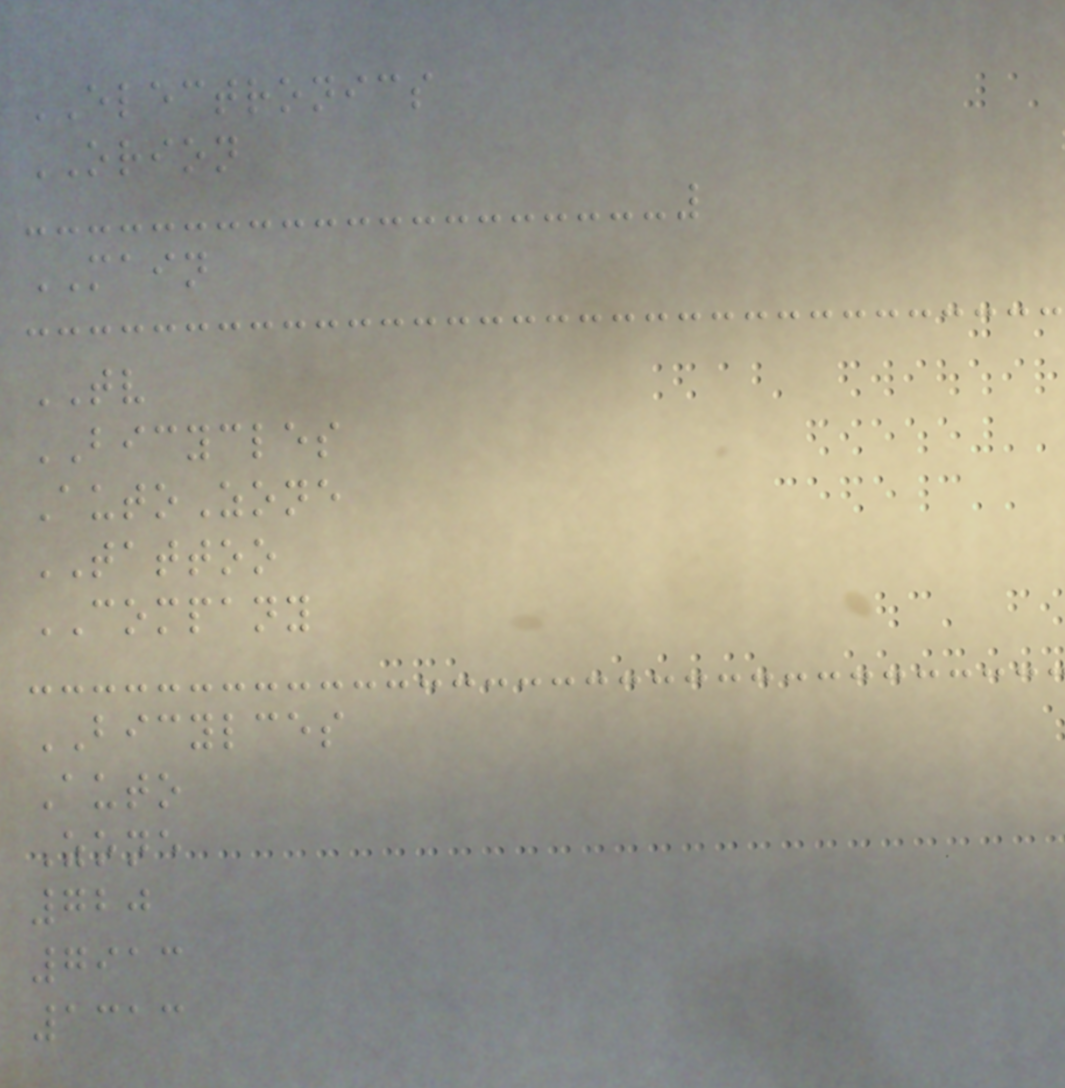ELECTRONICS
ORION
MAIN
TV
BICYCLES
AutoZone
TATTOO
COMPANY
BICYLCES
Auto
Zone
720
7913
1313
